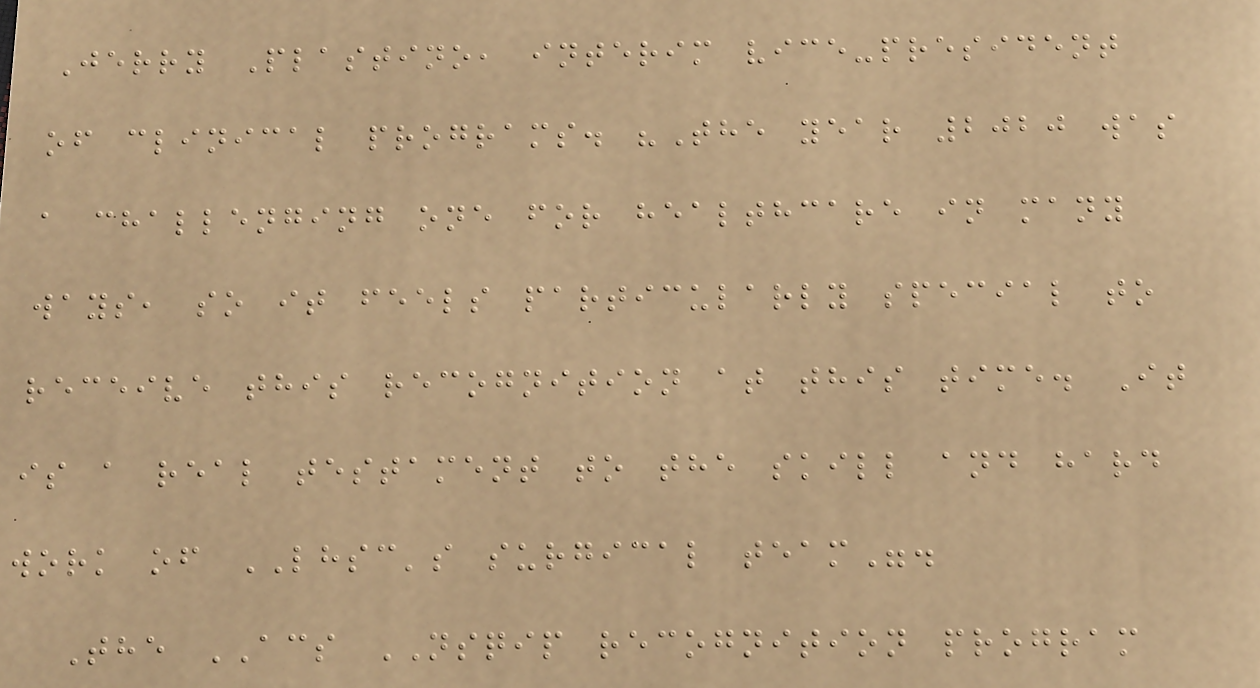Jerry Plastino, interim vice-president
of clinical programs. "The year 2020 was
a challenging one for healthcare in many
ways, so it feels particularly special to
receive this recognition at this time. It
is a real testament to the skill and hard
work of LHSC's surgical team".
The ACS NSQIP recognition program
